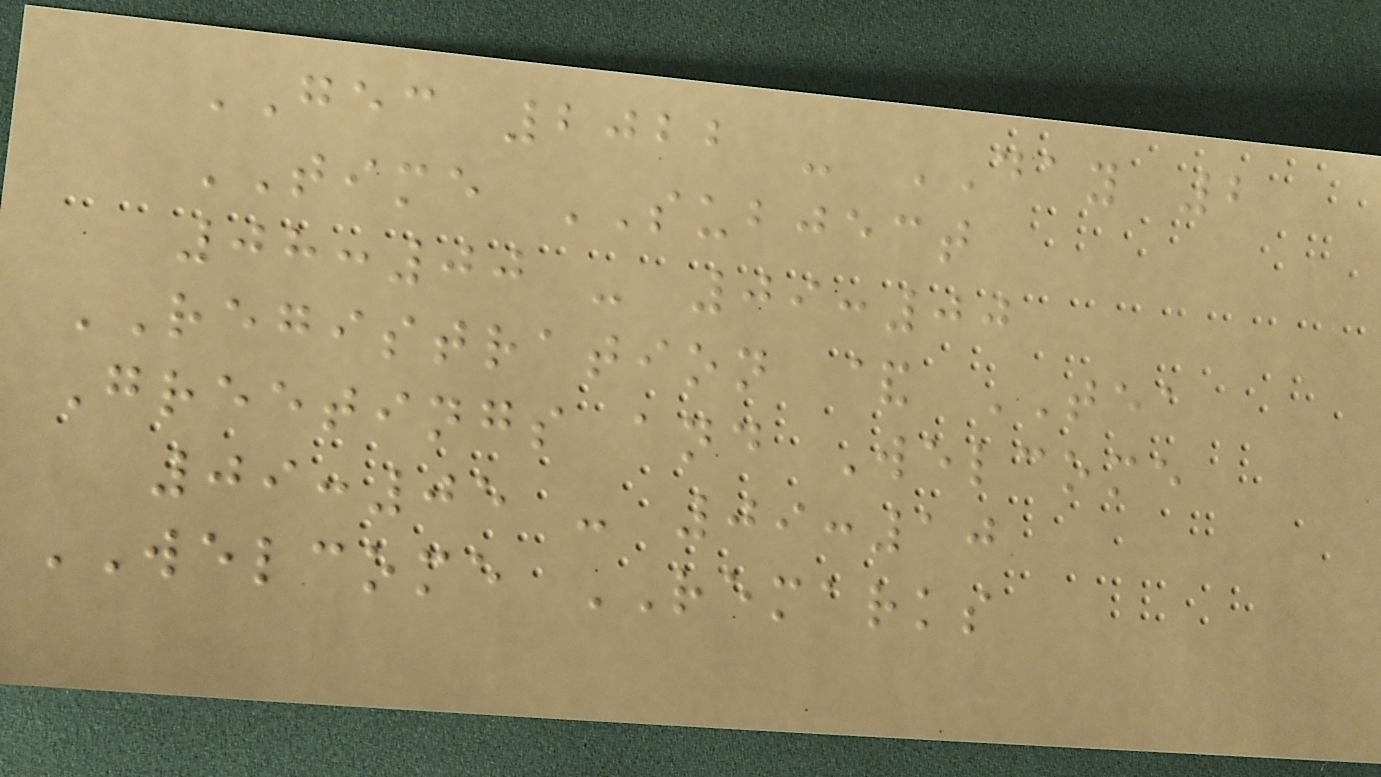GEC 2022 - DAY 2
TIME SUBJECT
08:00 - 09:00
REGISTRATION & TEA
Greetings and Welcome
09:05 - 09:10
WELCOME REMARKS
